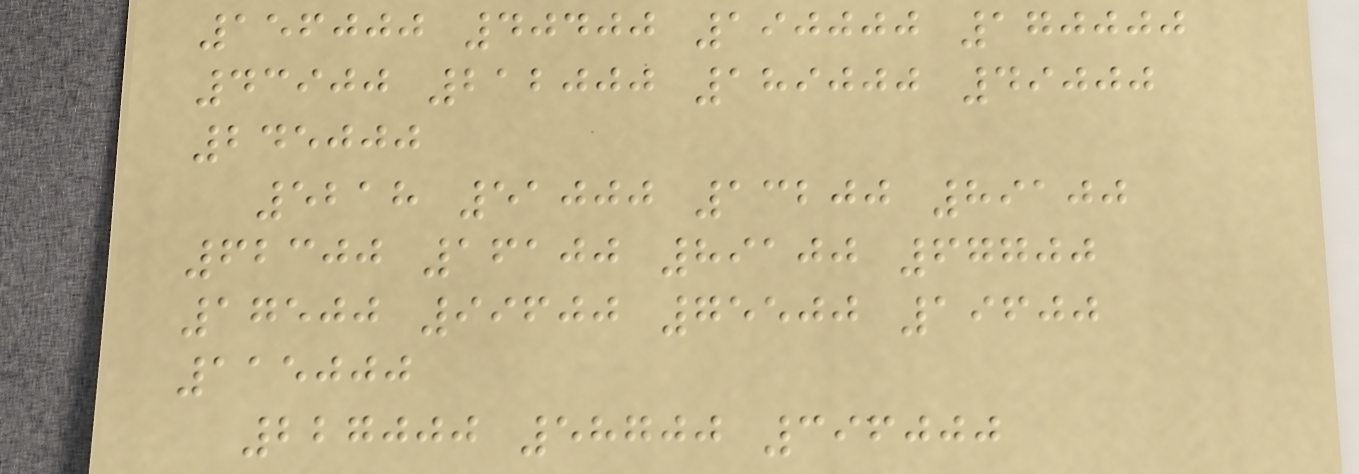156000 40400 190000 170000
43900 212000 189000 49000
245000
5218 51000 13200 89100
62300 16100 89100 67700
17500 99600 75500 19600
115000
227000 58700 396000
